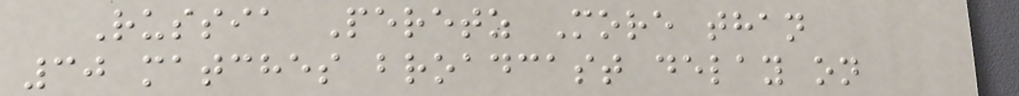Russia Peretz More than
30 matches broadcast delay on
